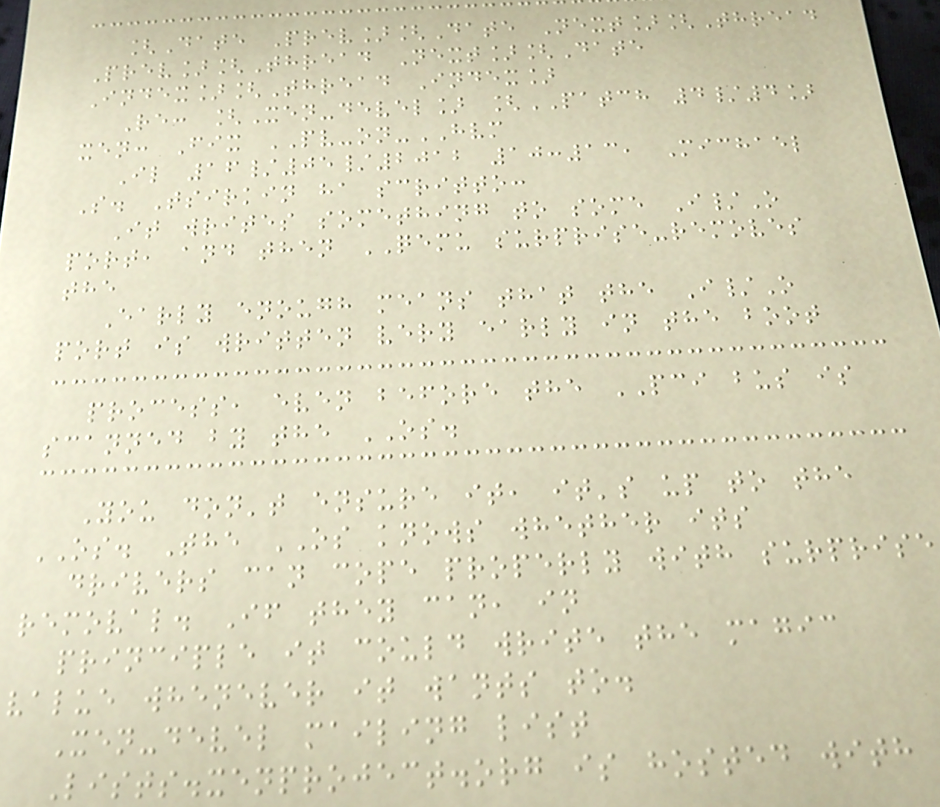[Date Prev][Date Next][Thread
Prev][Thread Next][Date
Index][Thread Index]
Re: [Xen-devel] [PATCH 4/4]
xen: Fix PV-on-HVM
Il 16/05/2012 10:13, Michael
S. Tsirkin ha scritto:
It writes something to some I/O
port, and then QEMU surprise-removes
the
Early enough means that the I/O
port is written very early in the boot
process, even before the PCI bus is
scanned by the OS.
You don't ensure it, it's up to the
OS. The OS knows whether its
drivers can cope properly with surprise
removal. If they can, in
principle it could write the magic
value whenever it wants to.
Xen-devel mailing list
Lists.xenproject.org is hosted with
